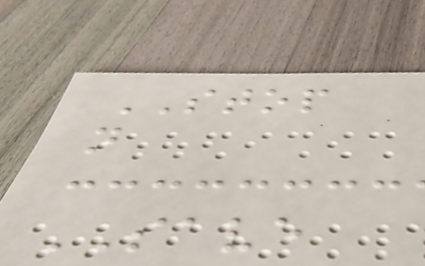STOP
n
SAVE
